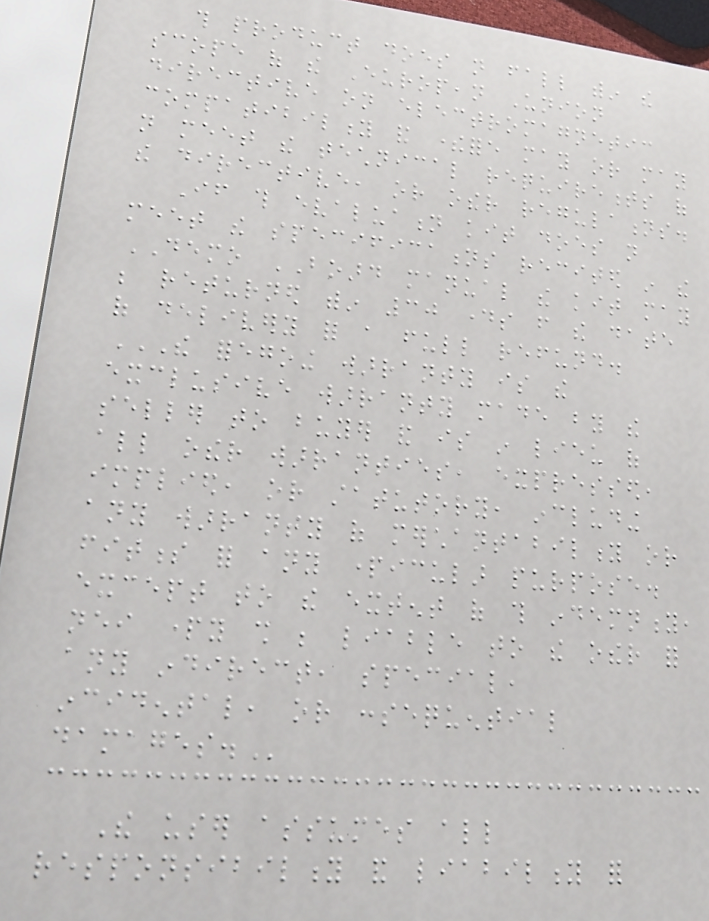this product does not fall within the
scope of the European Union
directive on electromagnetic
compatibility and therefore may or may
not meet the technical requirements of
the directive, or other regulations.
If this evaluation kit does not
meet the specifications recited in the
DEMO BOARD manual the kit may
be returned within 30 days from the date
of delivery for a full refund.
THE FOREGOING WARRANTY IS THE
EXCLUSIVE WARRANTY MADE BY THE
SELLER TO BUYER AND IS IN LIEU OF
ALL OTHER WARRANTIES, EXPRESSED,
IMPLIED, OR STATUTORY, INCLUDING
ANY WARRANTY OF MERCHANTABILITY OR
FITNESS FOR ANY PARTICULAR PURPOSE.
EXCEPT TO THE EXTENT OF THIS INDEMNITY,
NEITHER PARTY SHALL BE LIABLE TO THE OTHER FOR
ANY INDIRECT, SPECIAL,
INCIDENTAL, OR CONSEQUENTIAL
DAMAGES.
The user assumes all
responsibility and liability for
